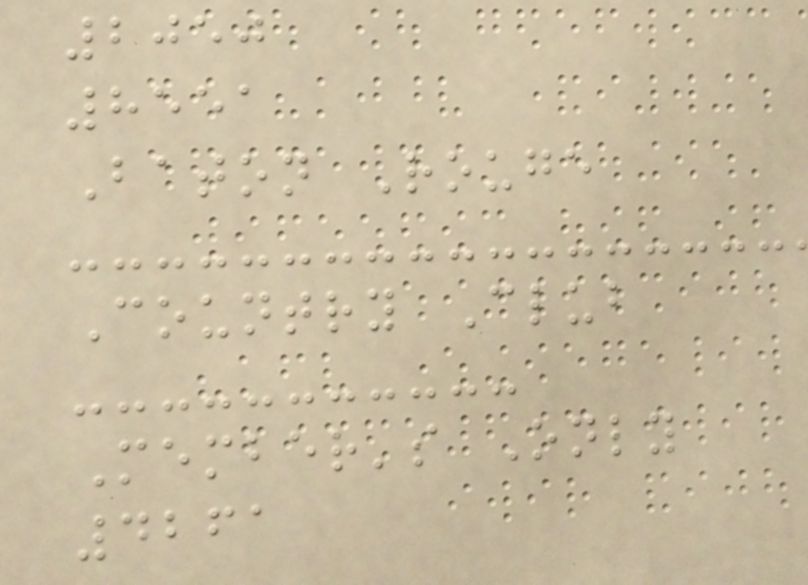2050
8551
Baton Rouge
Country Club
Member's Only
4261
